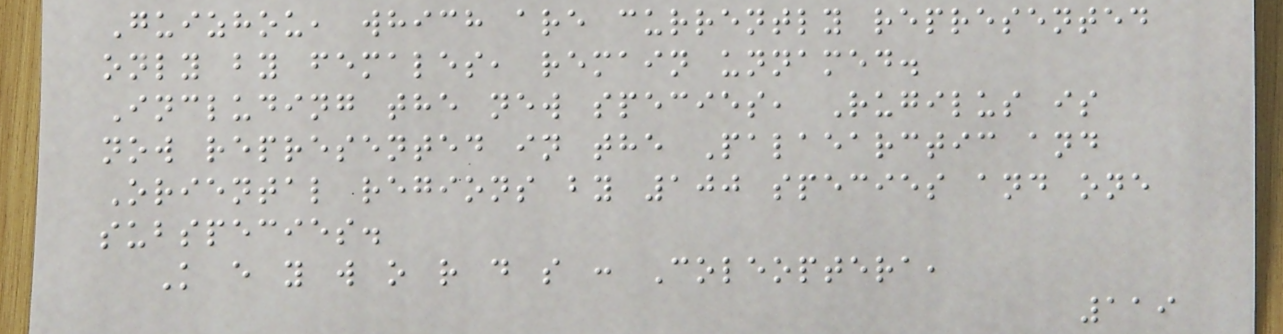Guizhou, which are currently represented
only by females, remain unnamed.
Including the new species, Rugilus is
now represented in the Palaearctic and
Oriental regions by 100 species and one
subspecies.
K e y w o r d s : Coleoptera,
119
